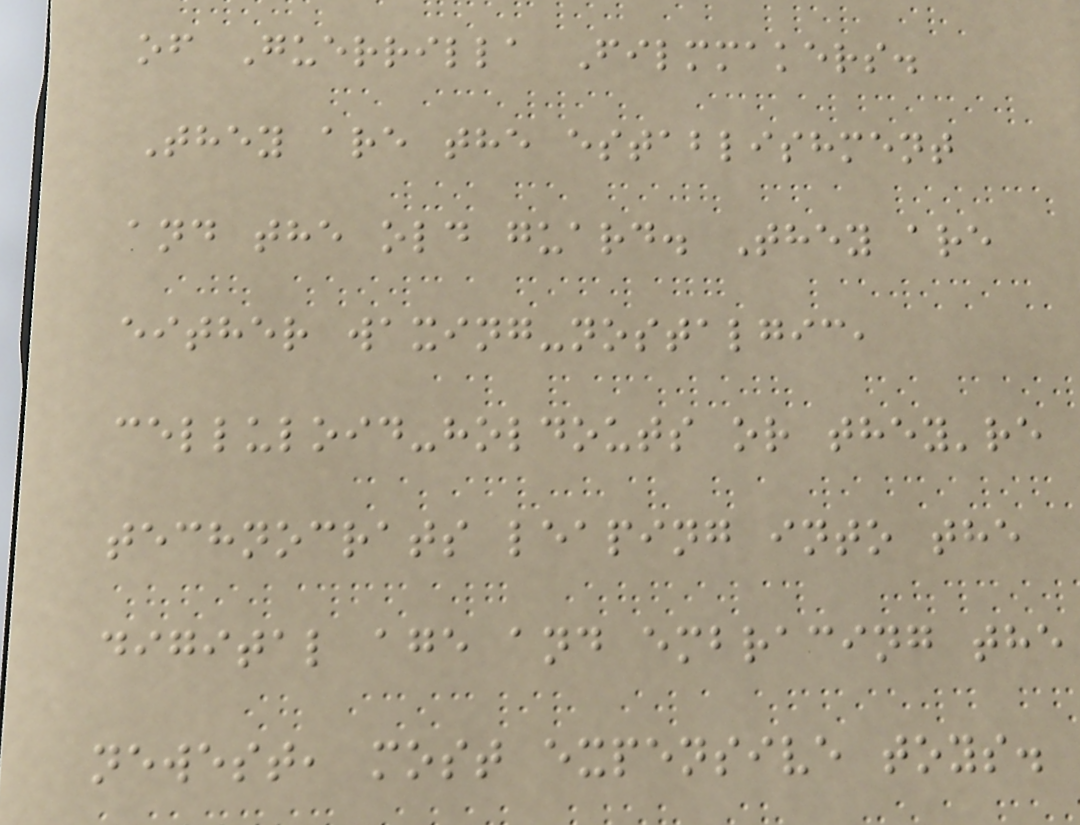of Guerrilla Filmmakers.
They are the establishment
and the old guard. They are
either waxing-nostalgic,
celluloid-holdouts or they're
technocrats leaping into the
digital age and embracing the
newest, most expensive toys.
